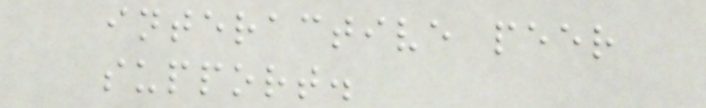interactive peer
support.
